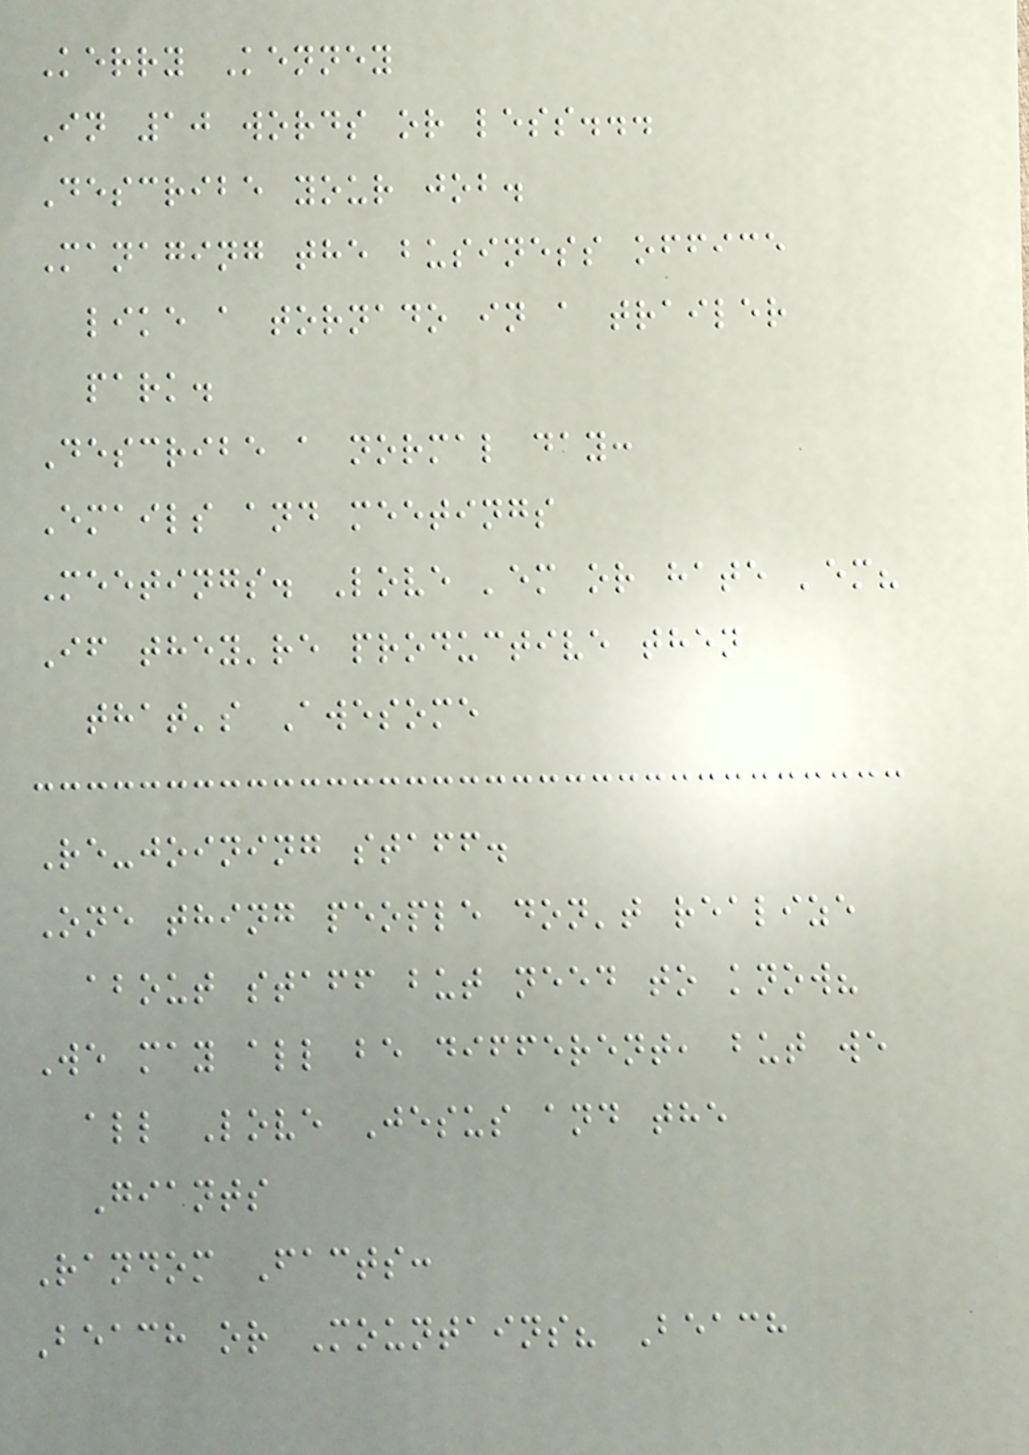Kerry Kenney
In 10 words or less...
Describe your job.
Managing the business office
like a tornado in a trailer
park.
Describe a normal day:
Emails and meetings
Meetings. Love 'em or hate 'em?
If they're productive then
that's Awesome
Re-joining staff.
One thing people don't realize
about staff but need to know?
We may all be different, but we
all Love Jesus and the
Giants
Random Facts:
Beach or Mountains? Beach
